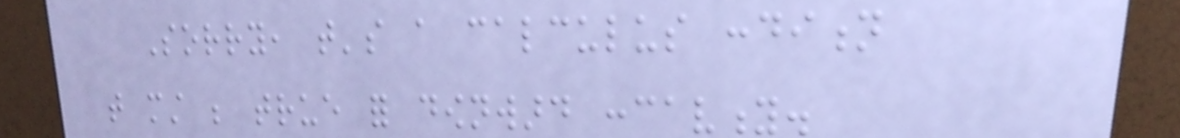Sorry, that's a calculus condition
that must be true for downward concavity.
